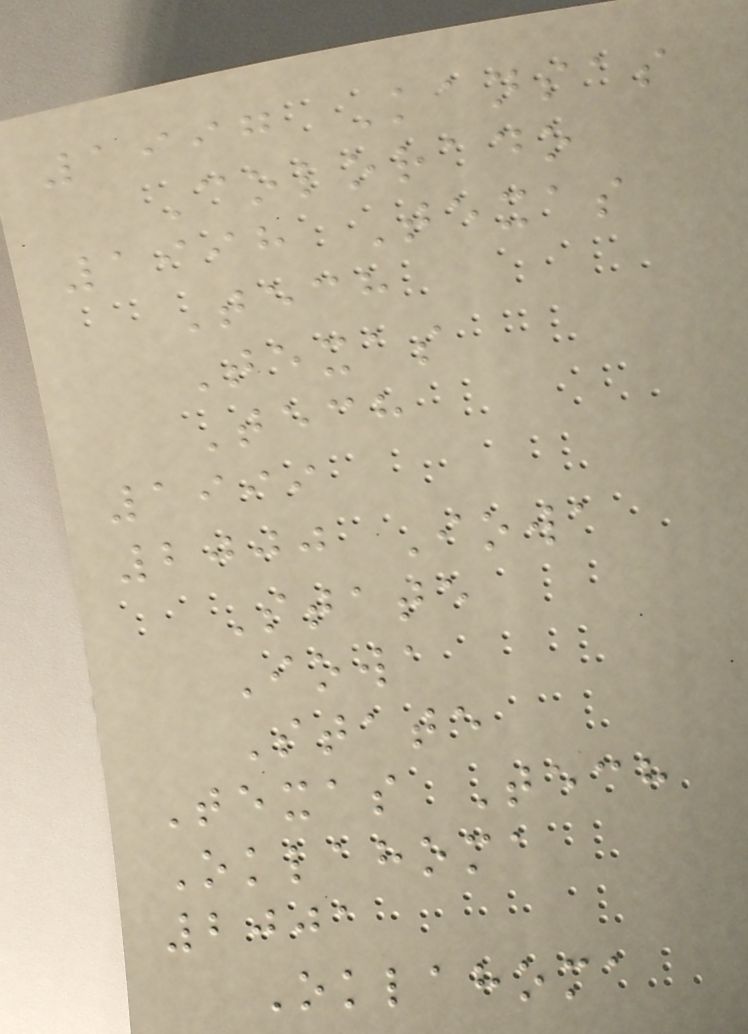1997 Kansas
Colorado
1998 Texas
Tech
Texas
Tech
1999
2000 Iowa
State
Iowa
State
Texas Tech
Oklahoma
2001
Oklahoma
